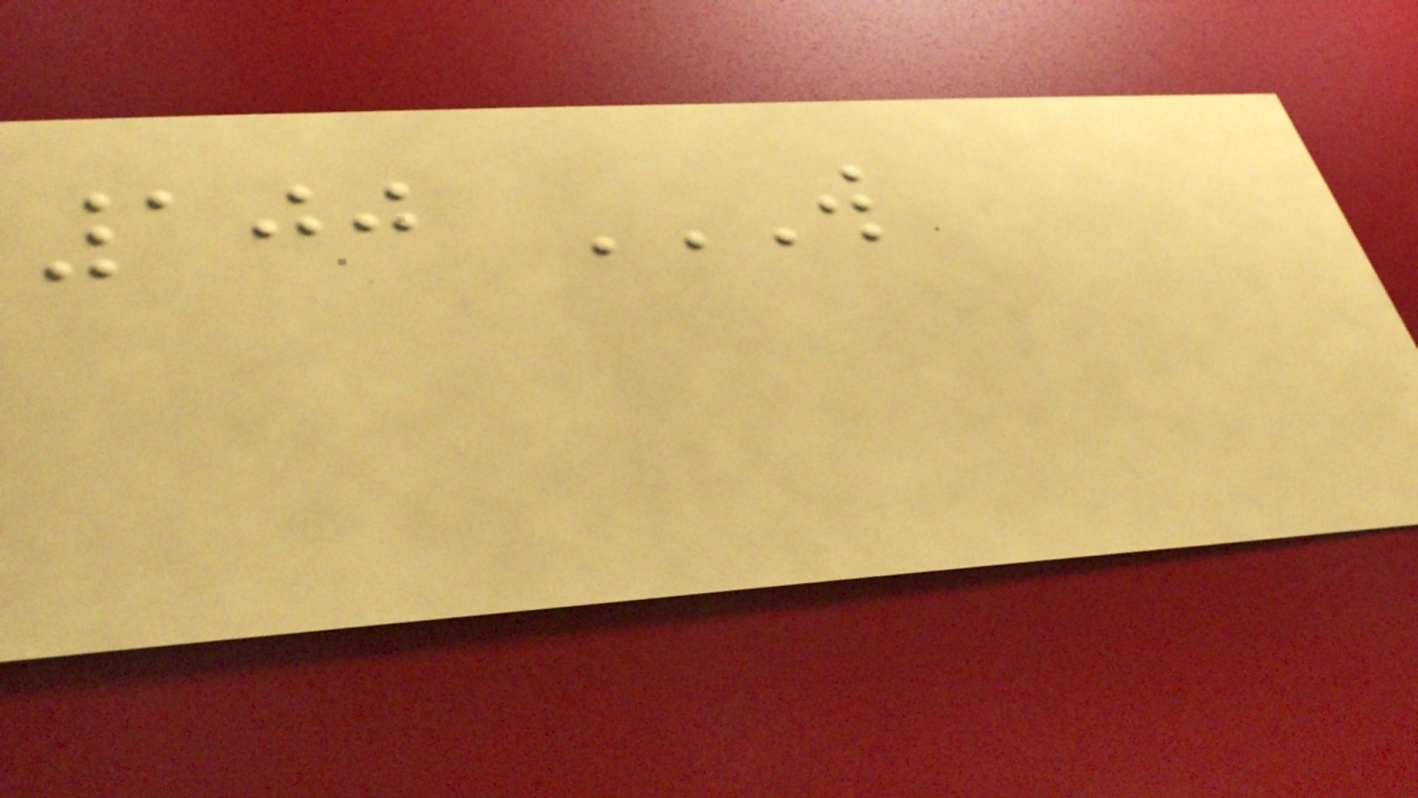100 W
